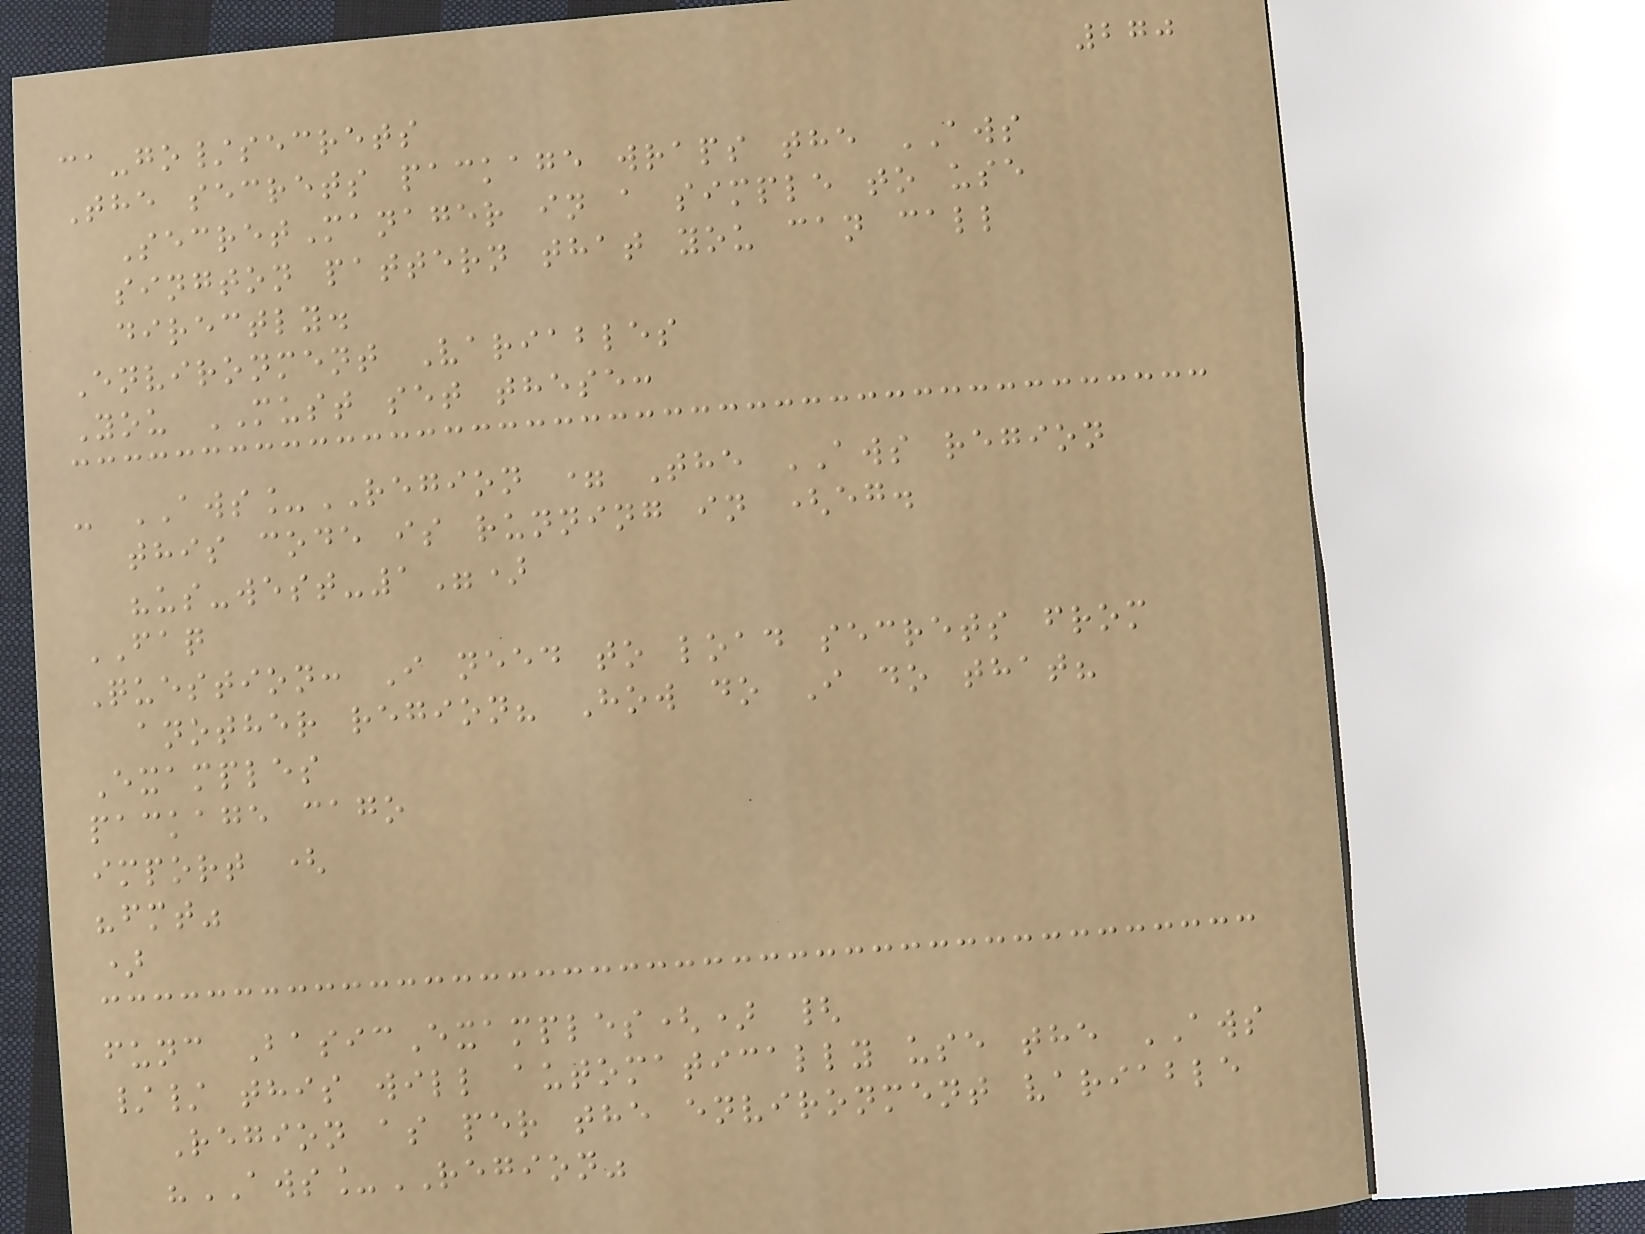270
ca-go/secrets
The secrets package wraps the AWS
SecretManager in a simple to use
sington pattern that you can call
directly.
Environment Variables
You MUST set these:
- AWS_REGION = The AWS region
this code is running in (eg.
"us-west-1")
FAQ
Question: I need to load secrets from
another region? How do I do that?
Examples
package cago
import (
"fmt"
)
func BasicExamples() {
// this will automatically use the AWS
Region as per the environment variable
"AWS_REGION"
